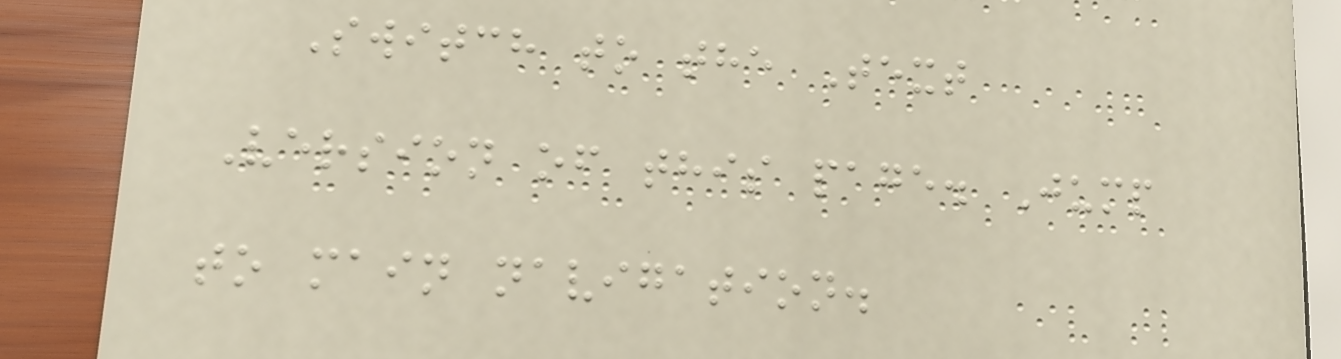Switch to the Text
Version of this page. Jump
to main navigation.
